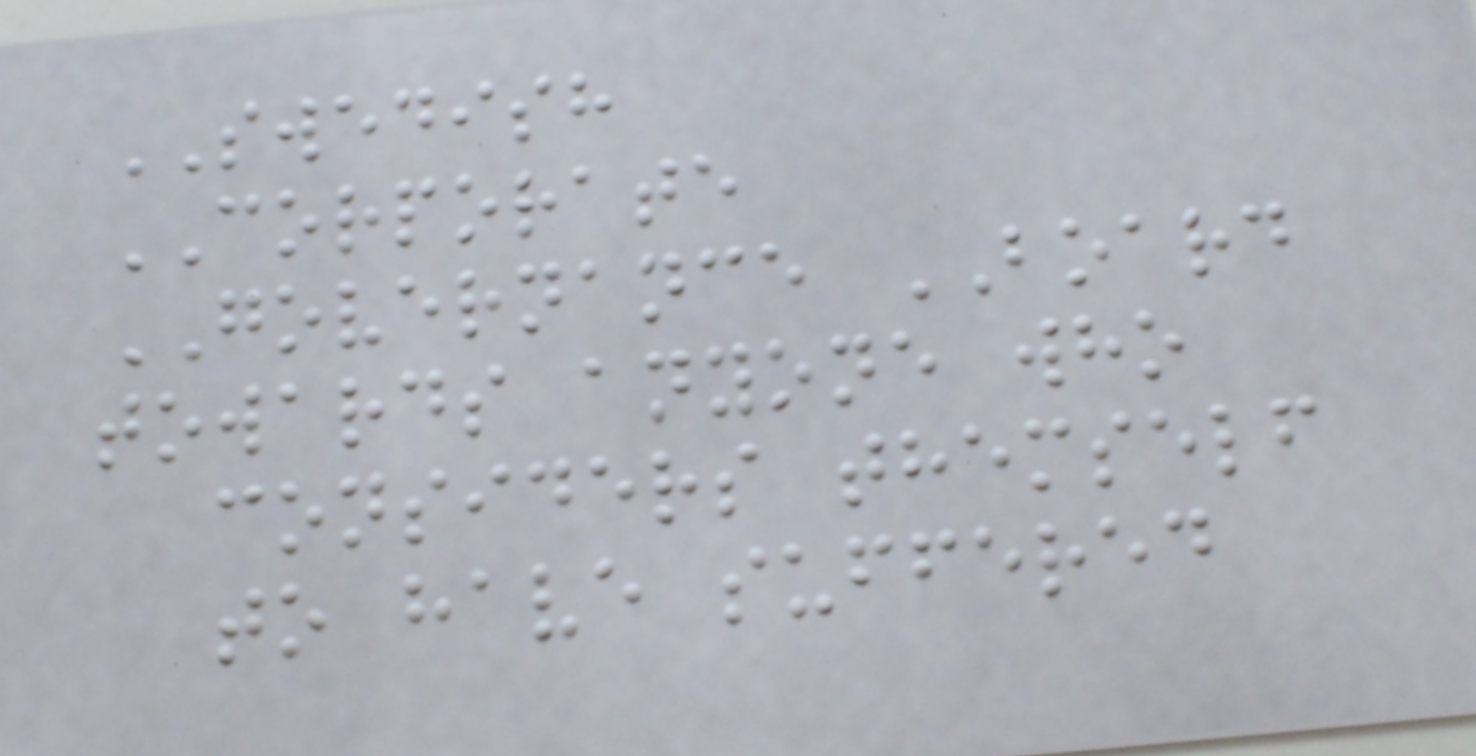SWEDISH
CORPORATE
GOVERNANCE BOARD
towards anyone who
considers themself
to have suffered
